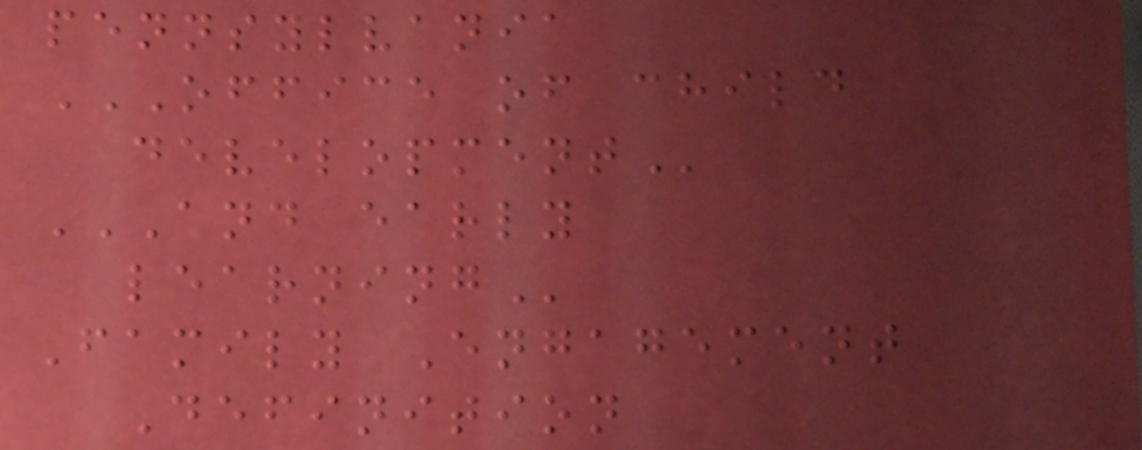pennsylvania
OFFICE OF CHILD
DEVELOPMENT
AND EARLY
LEARNING
Family Engagement
Definition
